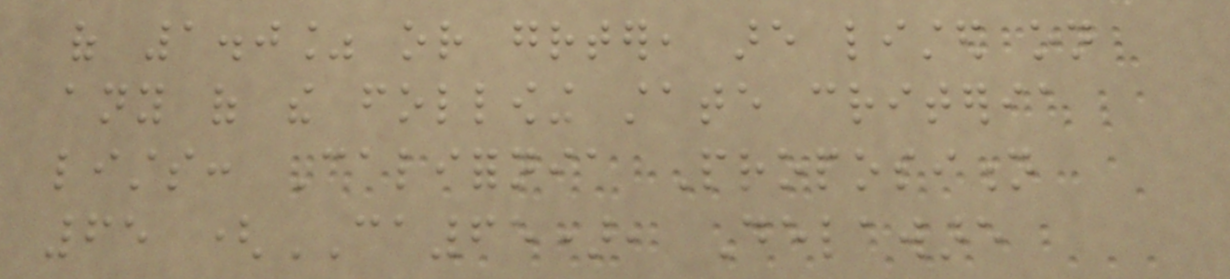of 1.0% or greater, are listed on
any of the following state criteria
lists: California Proposition
65 (CA65), Delaware
